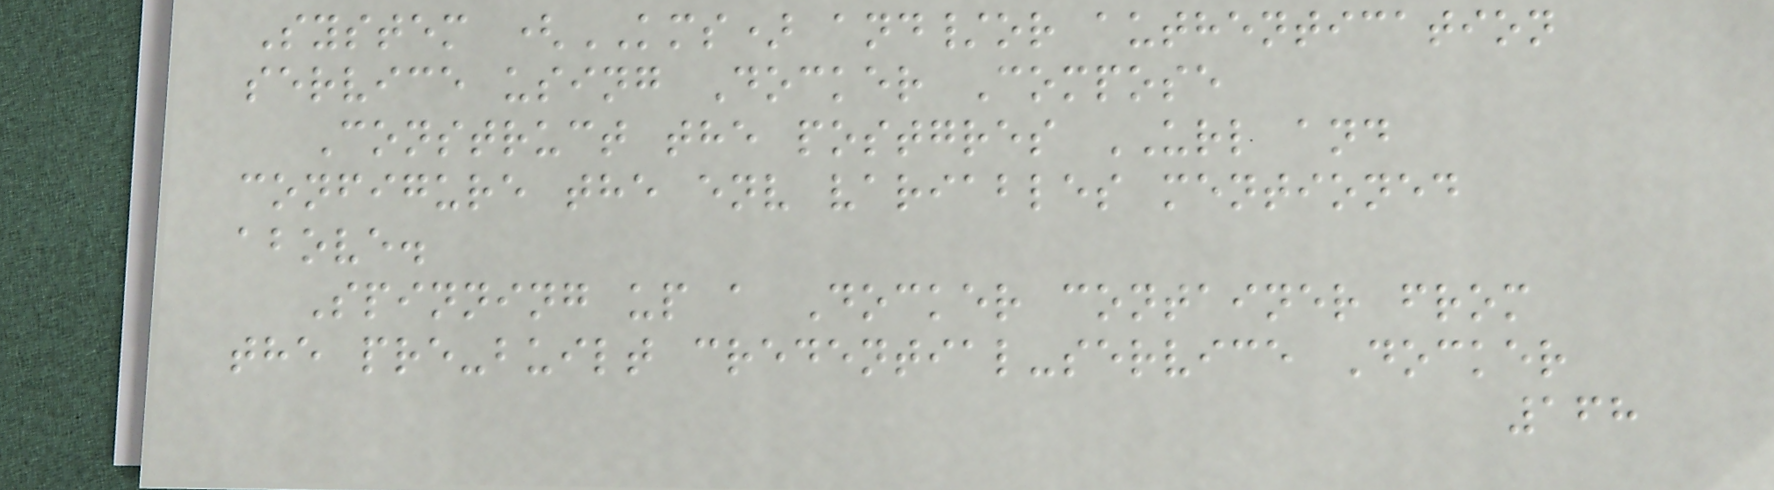System (KMS) and/or authentication
service using Docker Compose
Construct the postgres URL and
configure the env variables mentioned
above.
Spinning up a Docker container from
the pre-built credential-service Docker
168
